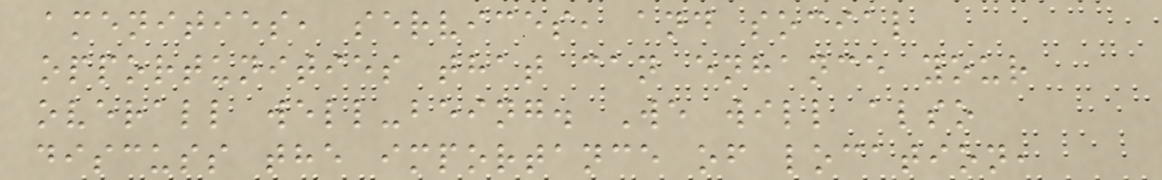amenities, services, and social
opportunities that can enhance your
overall well-being. We will also
discuss the importance of location,
